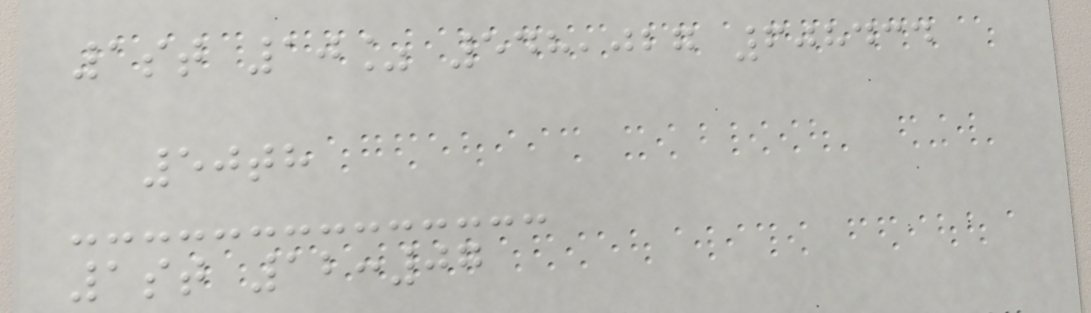1st 10% 548,027 608434
50th
1st 12:07
